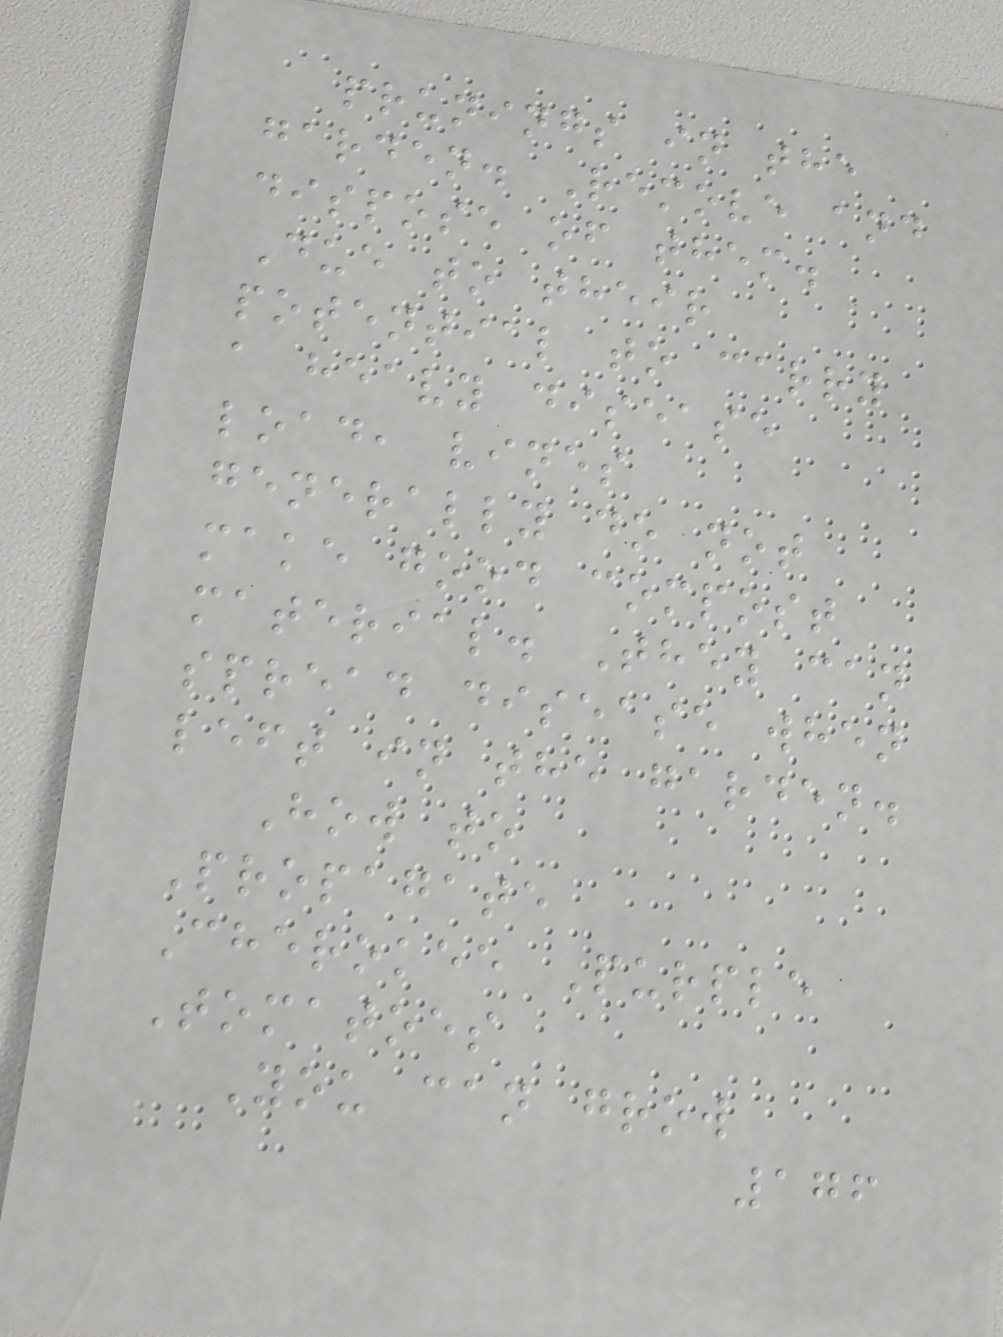prunings in the
garden. Remove and
dispose of them.
Due to their
potential to carry
a heavy disease
load, vines
generally do not
make good compost
material. They can
spread disease when
left in the garden.
How to
Propagate
Cherokee Purple
Tomatoes
You can grow
176
